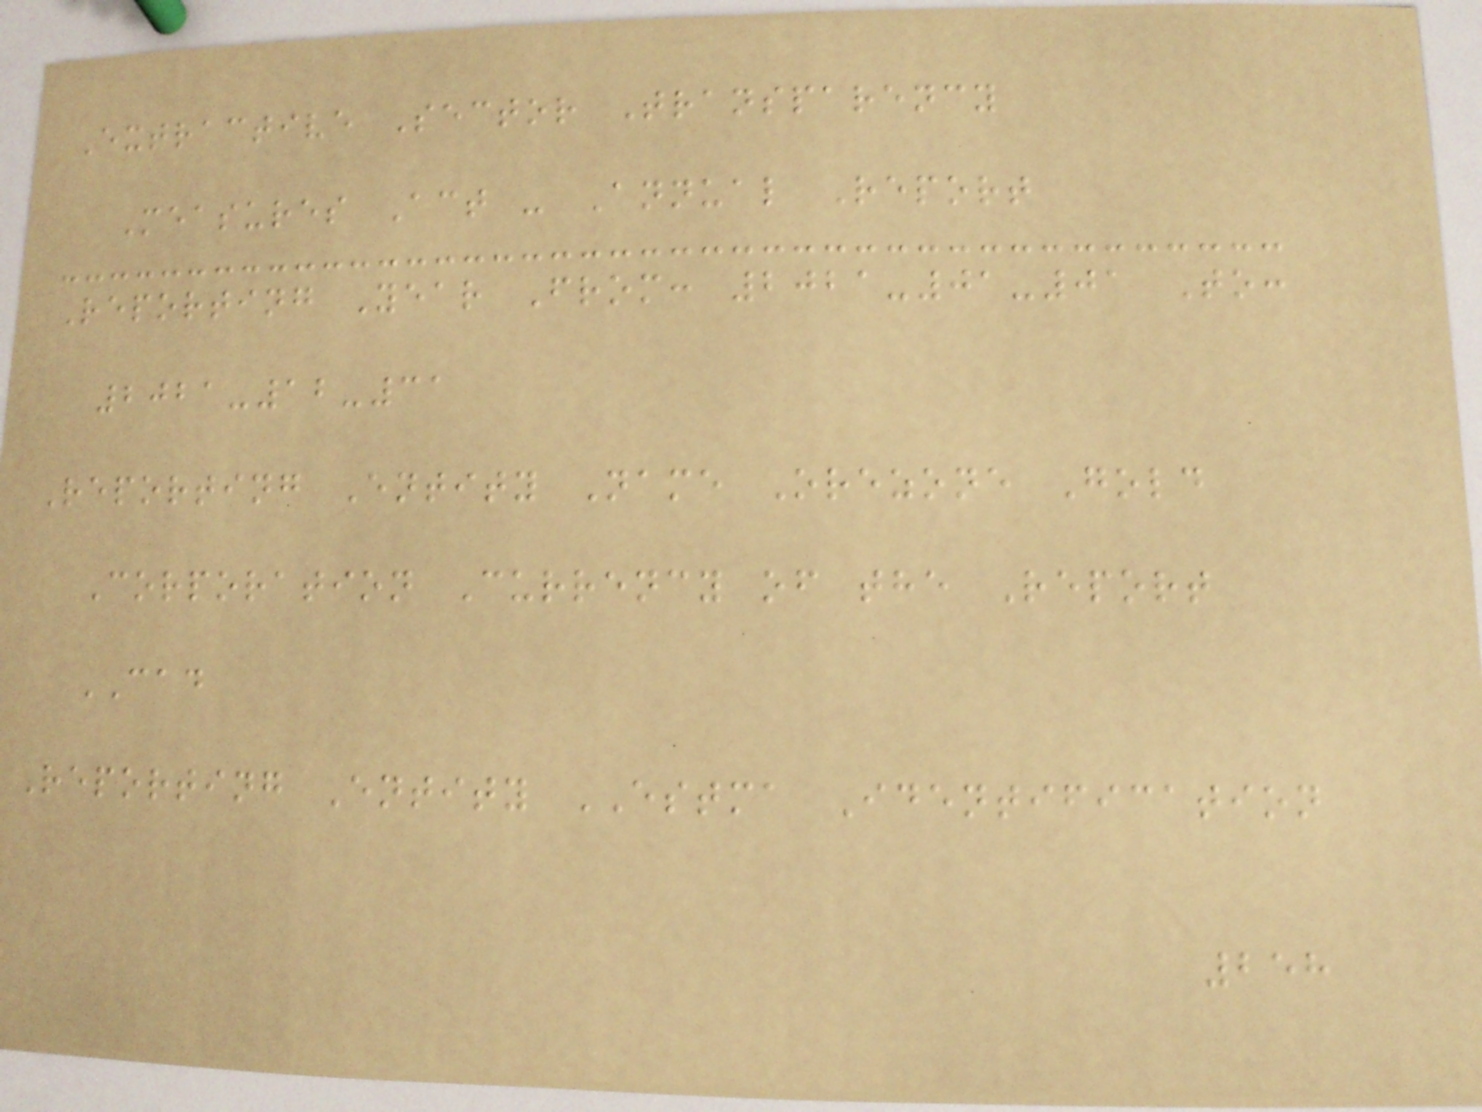Extractive Sector Transparency
Measures Act - Annual Report
Reporting Year From: 2021-01-01 To:
2021-12-31
Reporting Entity Name Orezone Gold
Corporation Currency of the Report
CAD
Reporting Entity ESTMA Identification
258
